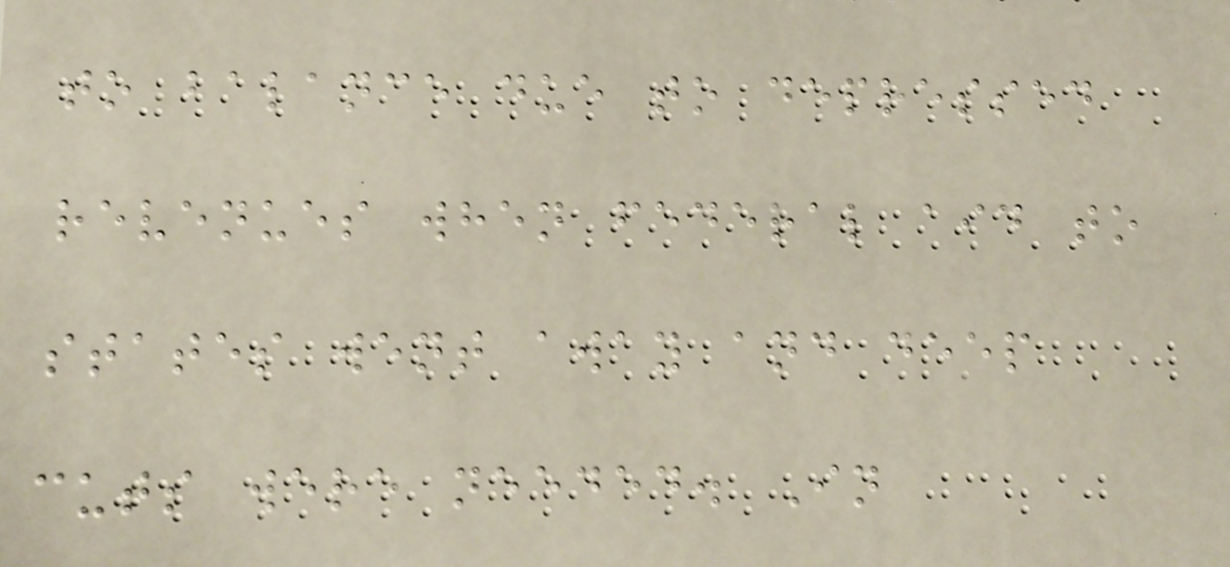to balance due to depressed
revenues when federal aid to
states went away and deep
cuts were needed. In
